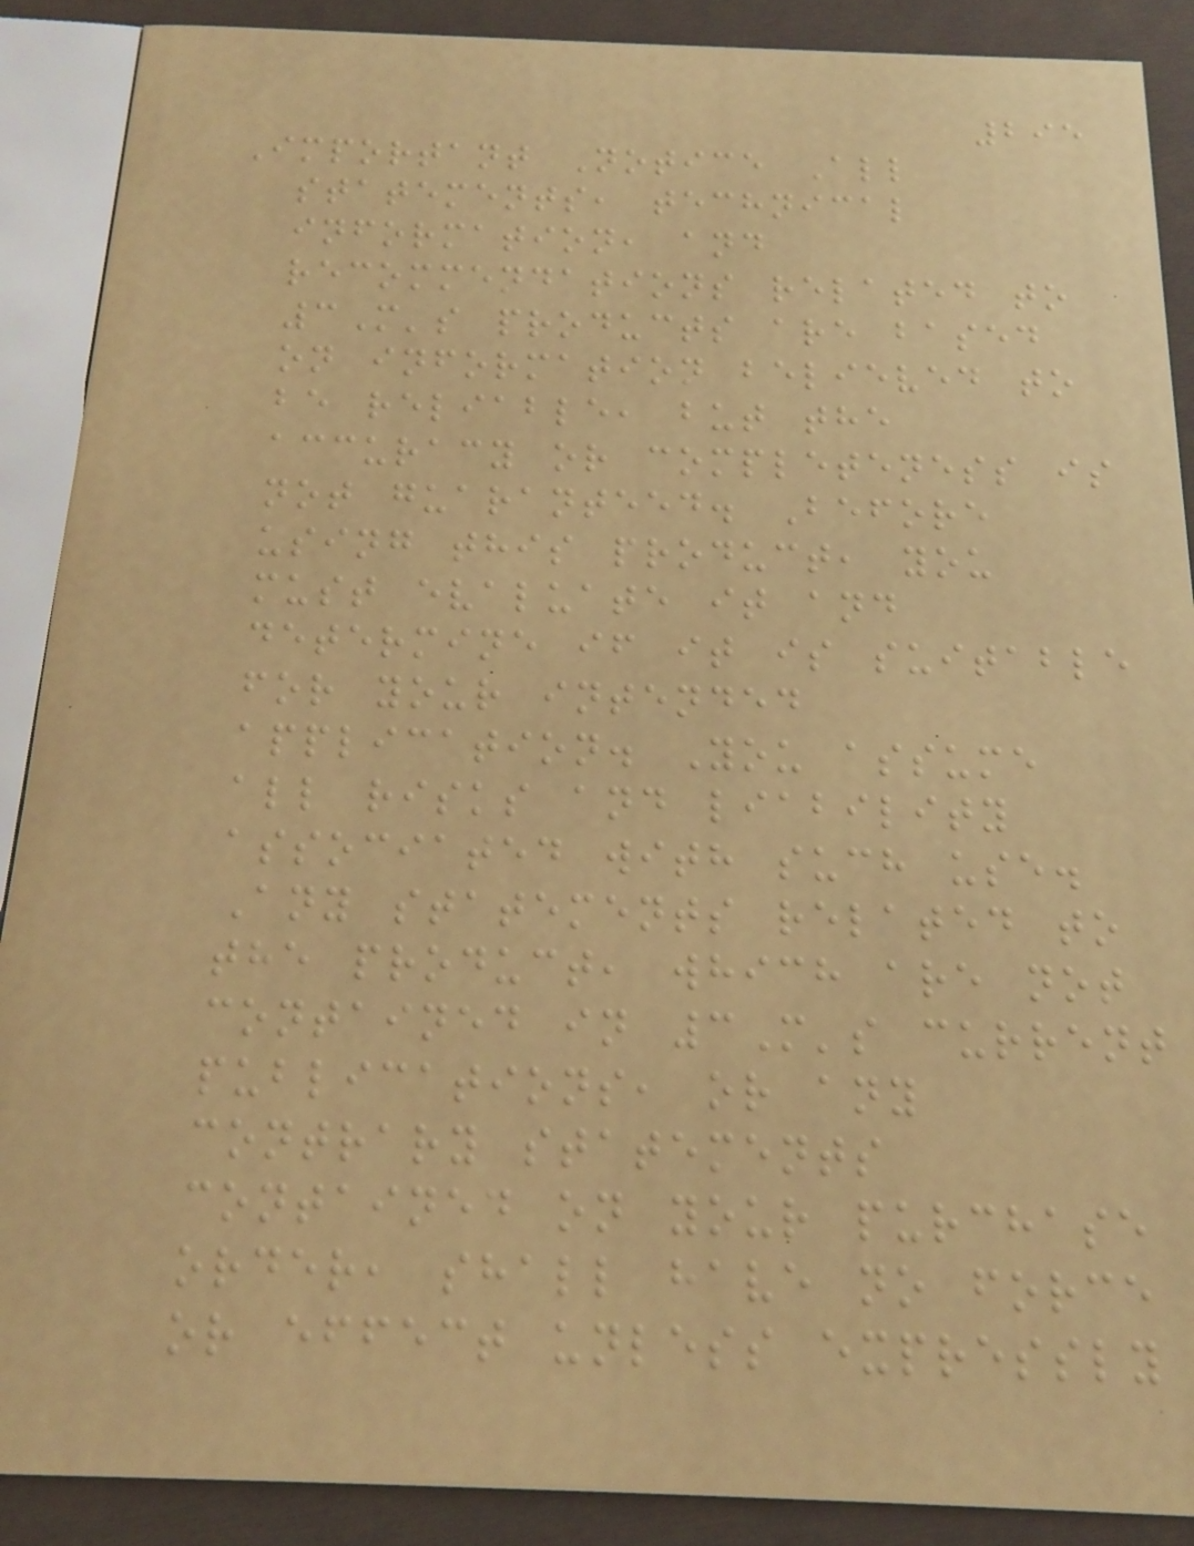295
Important Notice All
statements, technical
information, and
recommendations related to
3M's products are based
on information believed to
be reliable, but the
accuracy or completeness is
not guaranteed. Before
using this product, you
must evaluate it and
determine if it is suitable
for your intended
application. You assume
all risks and liability
associated with such use.
Any statements related to
the product, which are not
contained in 3M's current
publications, or any
contrary statements
contained on your purchase
order, shall have no force
or effect unless expressly
